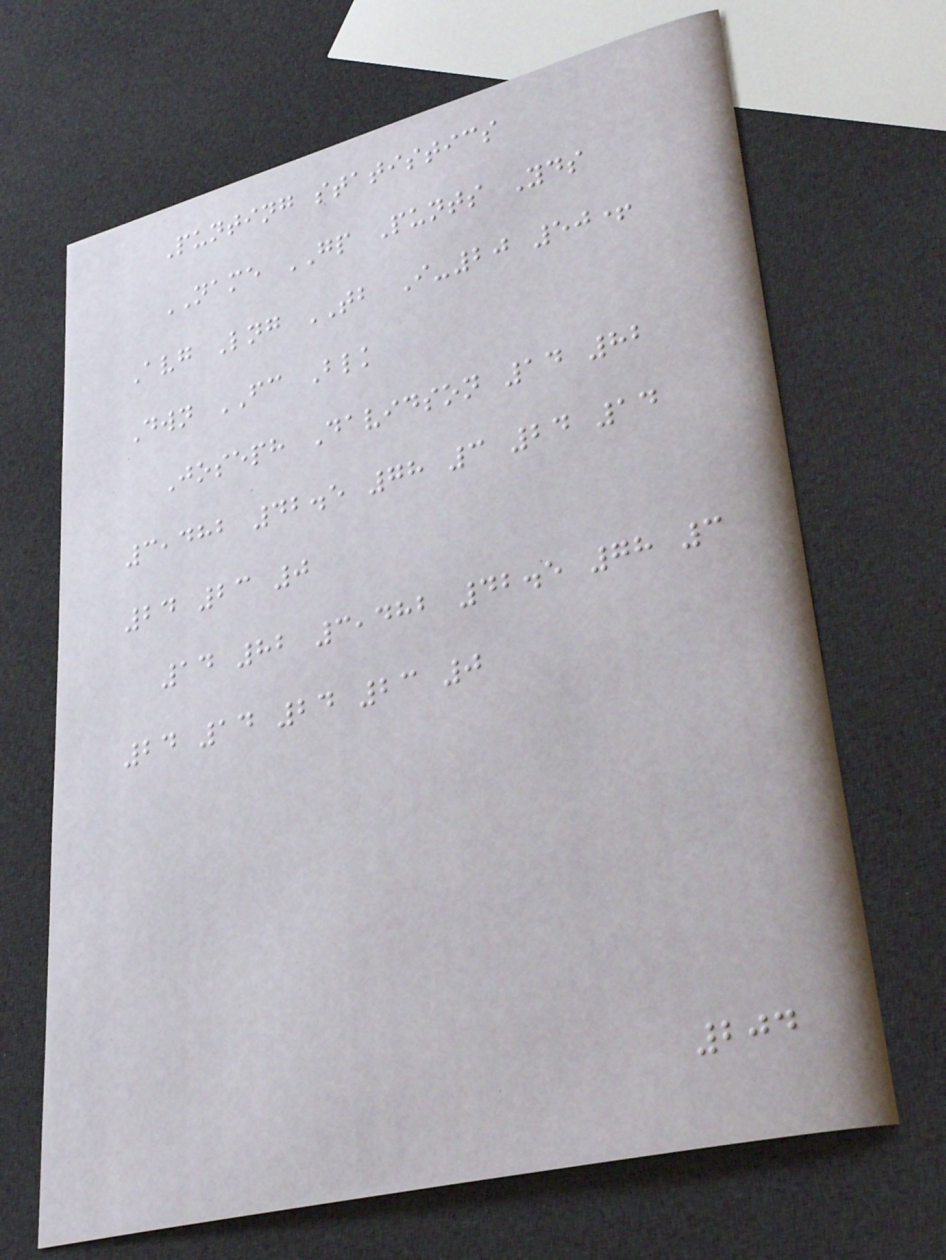Punting statistics
NAME GP Punts Yds
Avg Lng TB I-20 50+
Dwn FC Blk
Joseph Davidson 14 82
3,482 42.5 78 3 24 14
24 23 0
14 82 3,482 42.5 78 3
24 14 24 23 0
204
